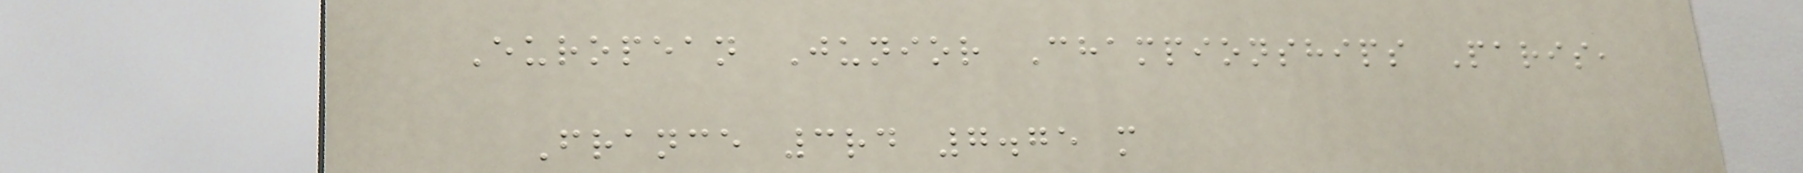European Junior Championships Paris,
France 3rd 7.75 m
